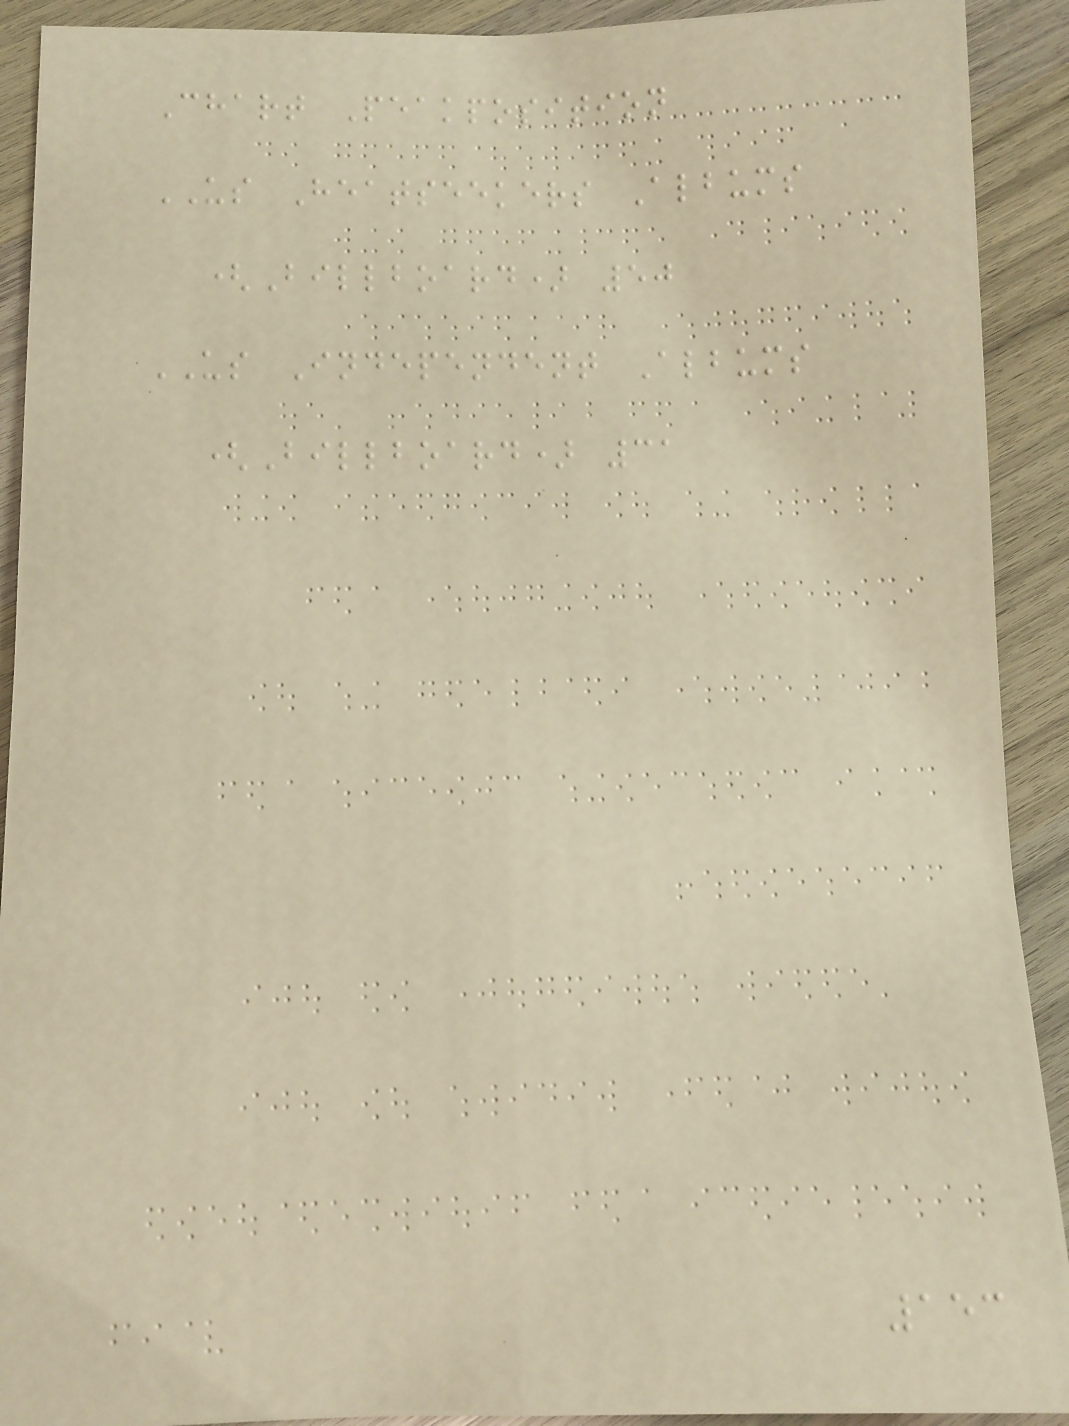Chart Peakposition
US Heatseekers Albums
(Billboard) 50
US Independent Albums
(Billboard) 31
153
